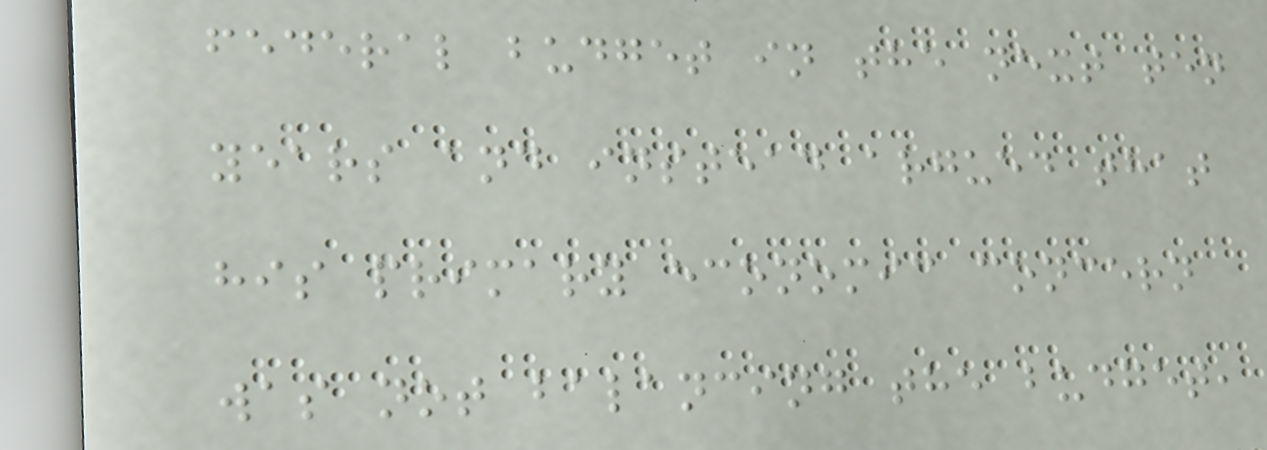federal budget in the next ten
years and instead argued that
his primary economic concern
was not balancing the budget,
